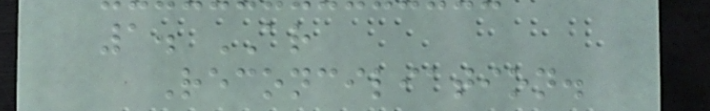1. AR
Reconciliation.
